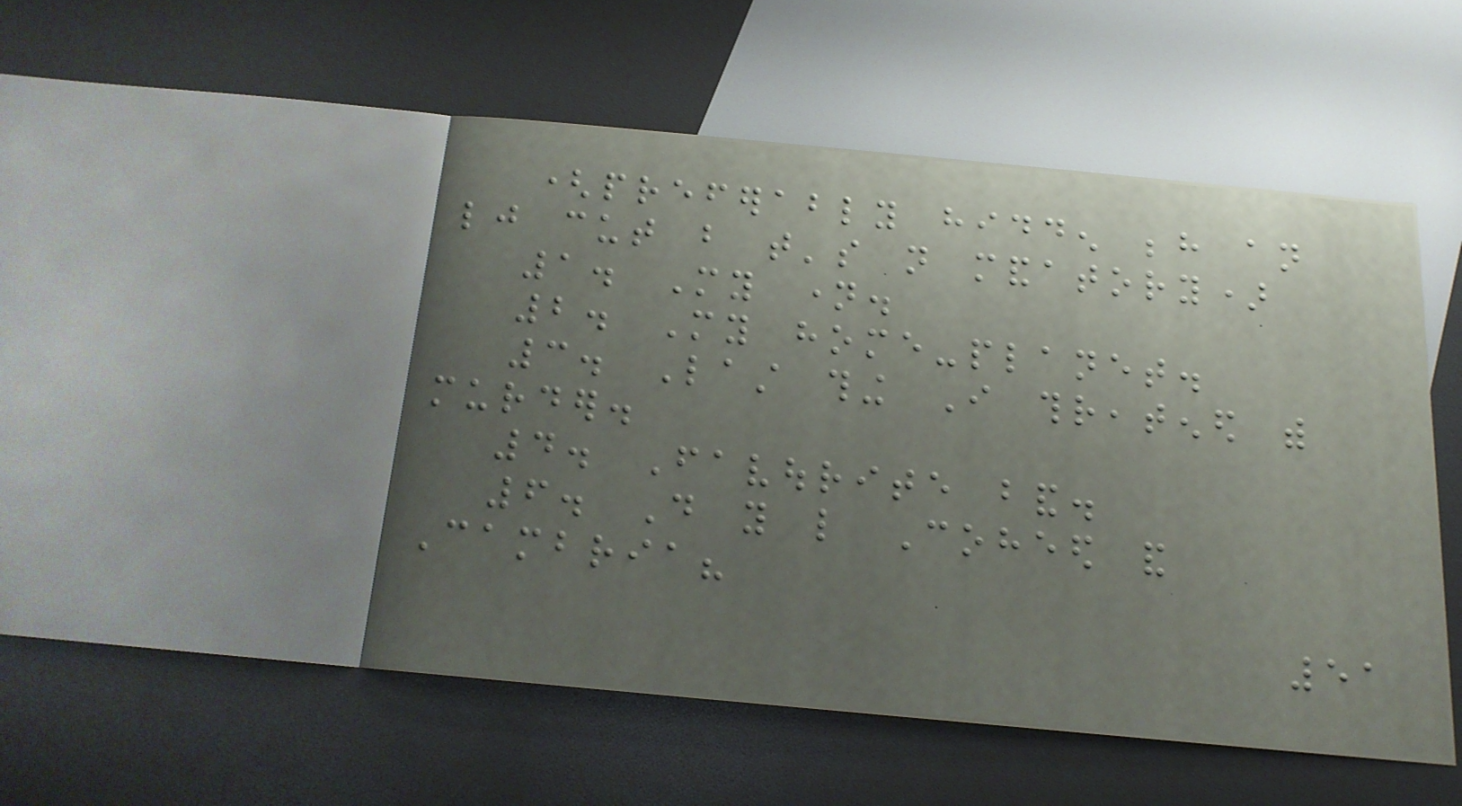(preferably hidden behind an
lj cut but that's not mandatory)
1. My name.
2. My home-planet.
3. Last thing I threatened with
murder.
4. Favourite band.
6. Do you like Coheed and
Cambria?
51
